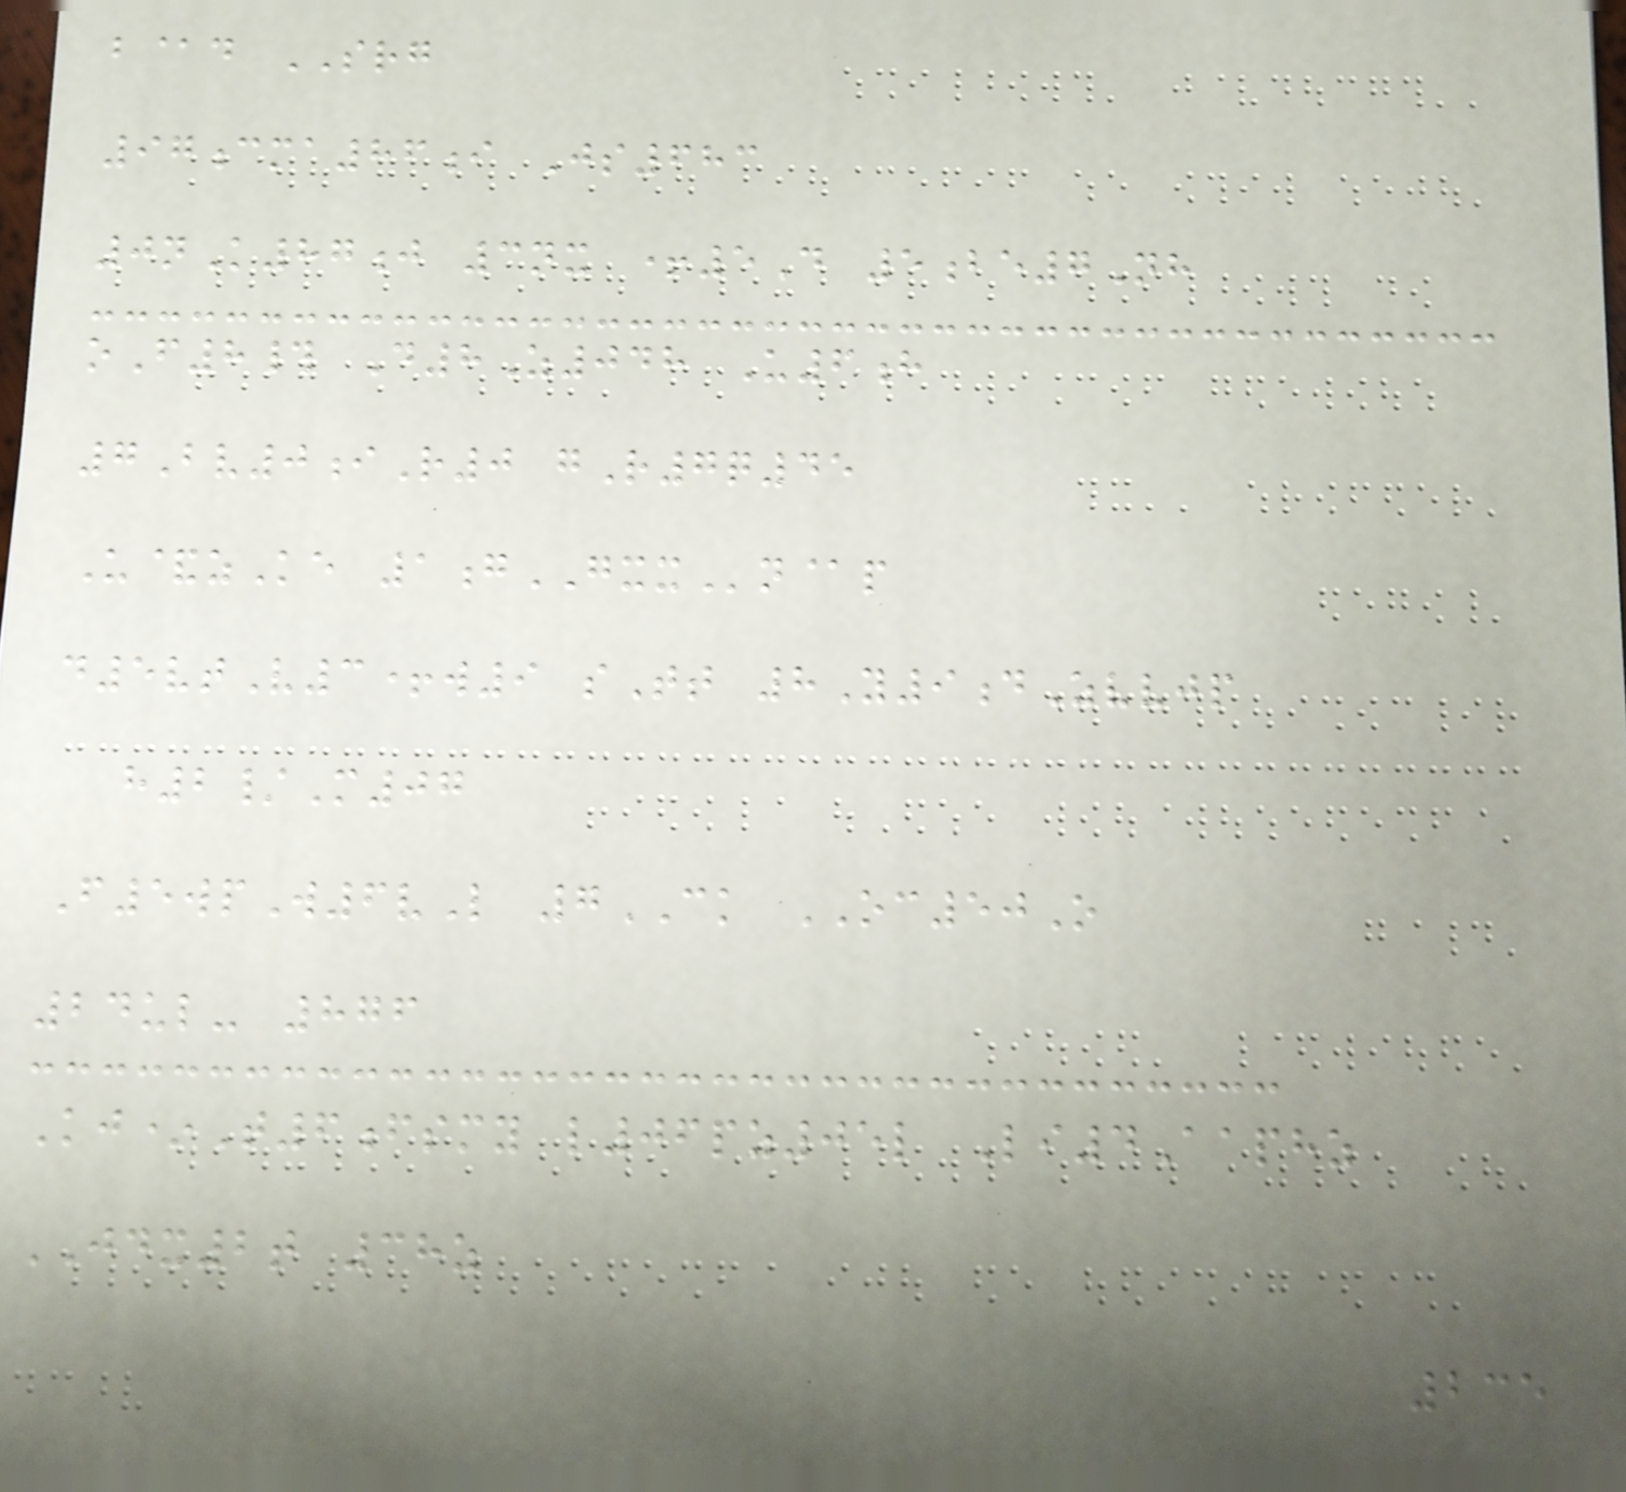b@d SRG
97cma86i Js683
0nK87j 3nx +5D 5be7Nh
oF8# D8Z048 U6h
7Bv0iR0 gR7q45
U&zKe 1gGXXn@p
d5vtV3+w9 sTt 8Y9dZvvjp
h2/M07
F5wpW6vL 7CK OC50O
24ul- 876
Kj*T6fsmy l06pz05l Li4Aaphz
JDX2t 38z
235
